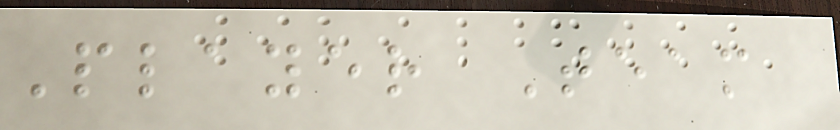Player Team
